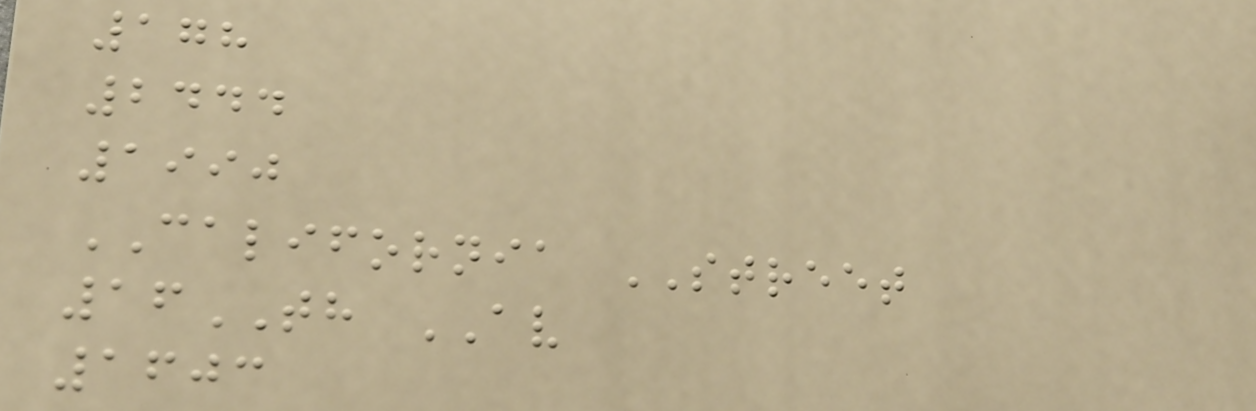178
2444
1990
CALIFORNIA STREET
16TH AV
1603
